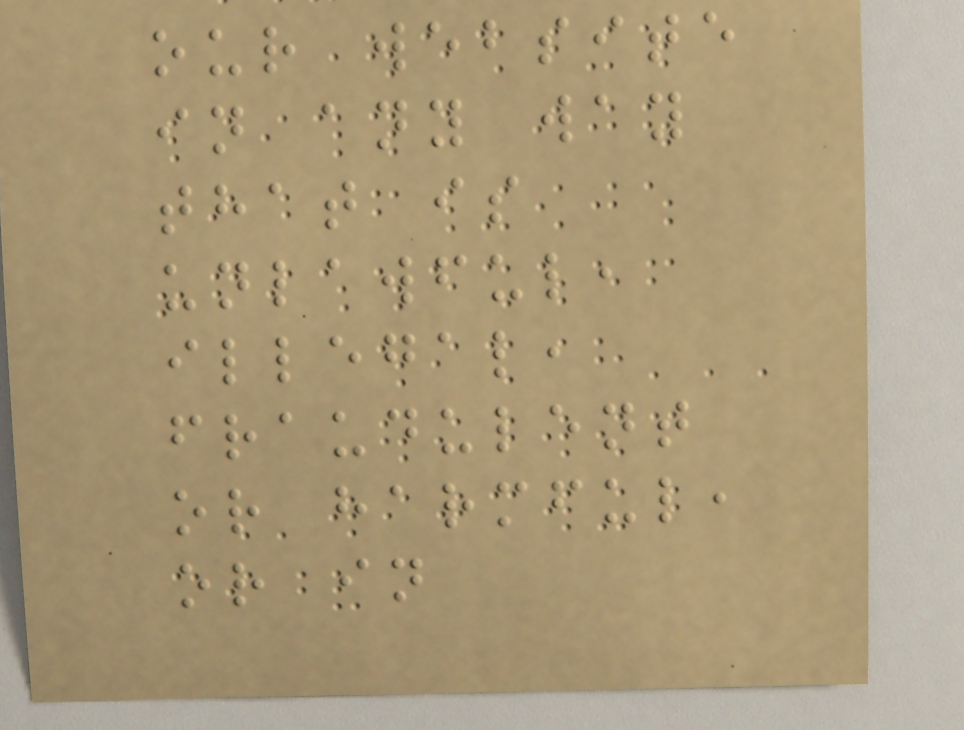our website
in any way
that is
unlawful,
illegal,
fraudulent
or harmful,
or in
